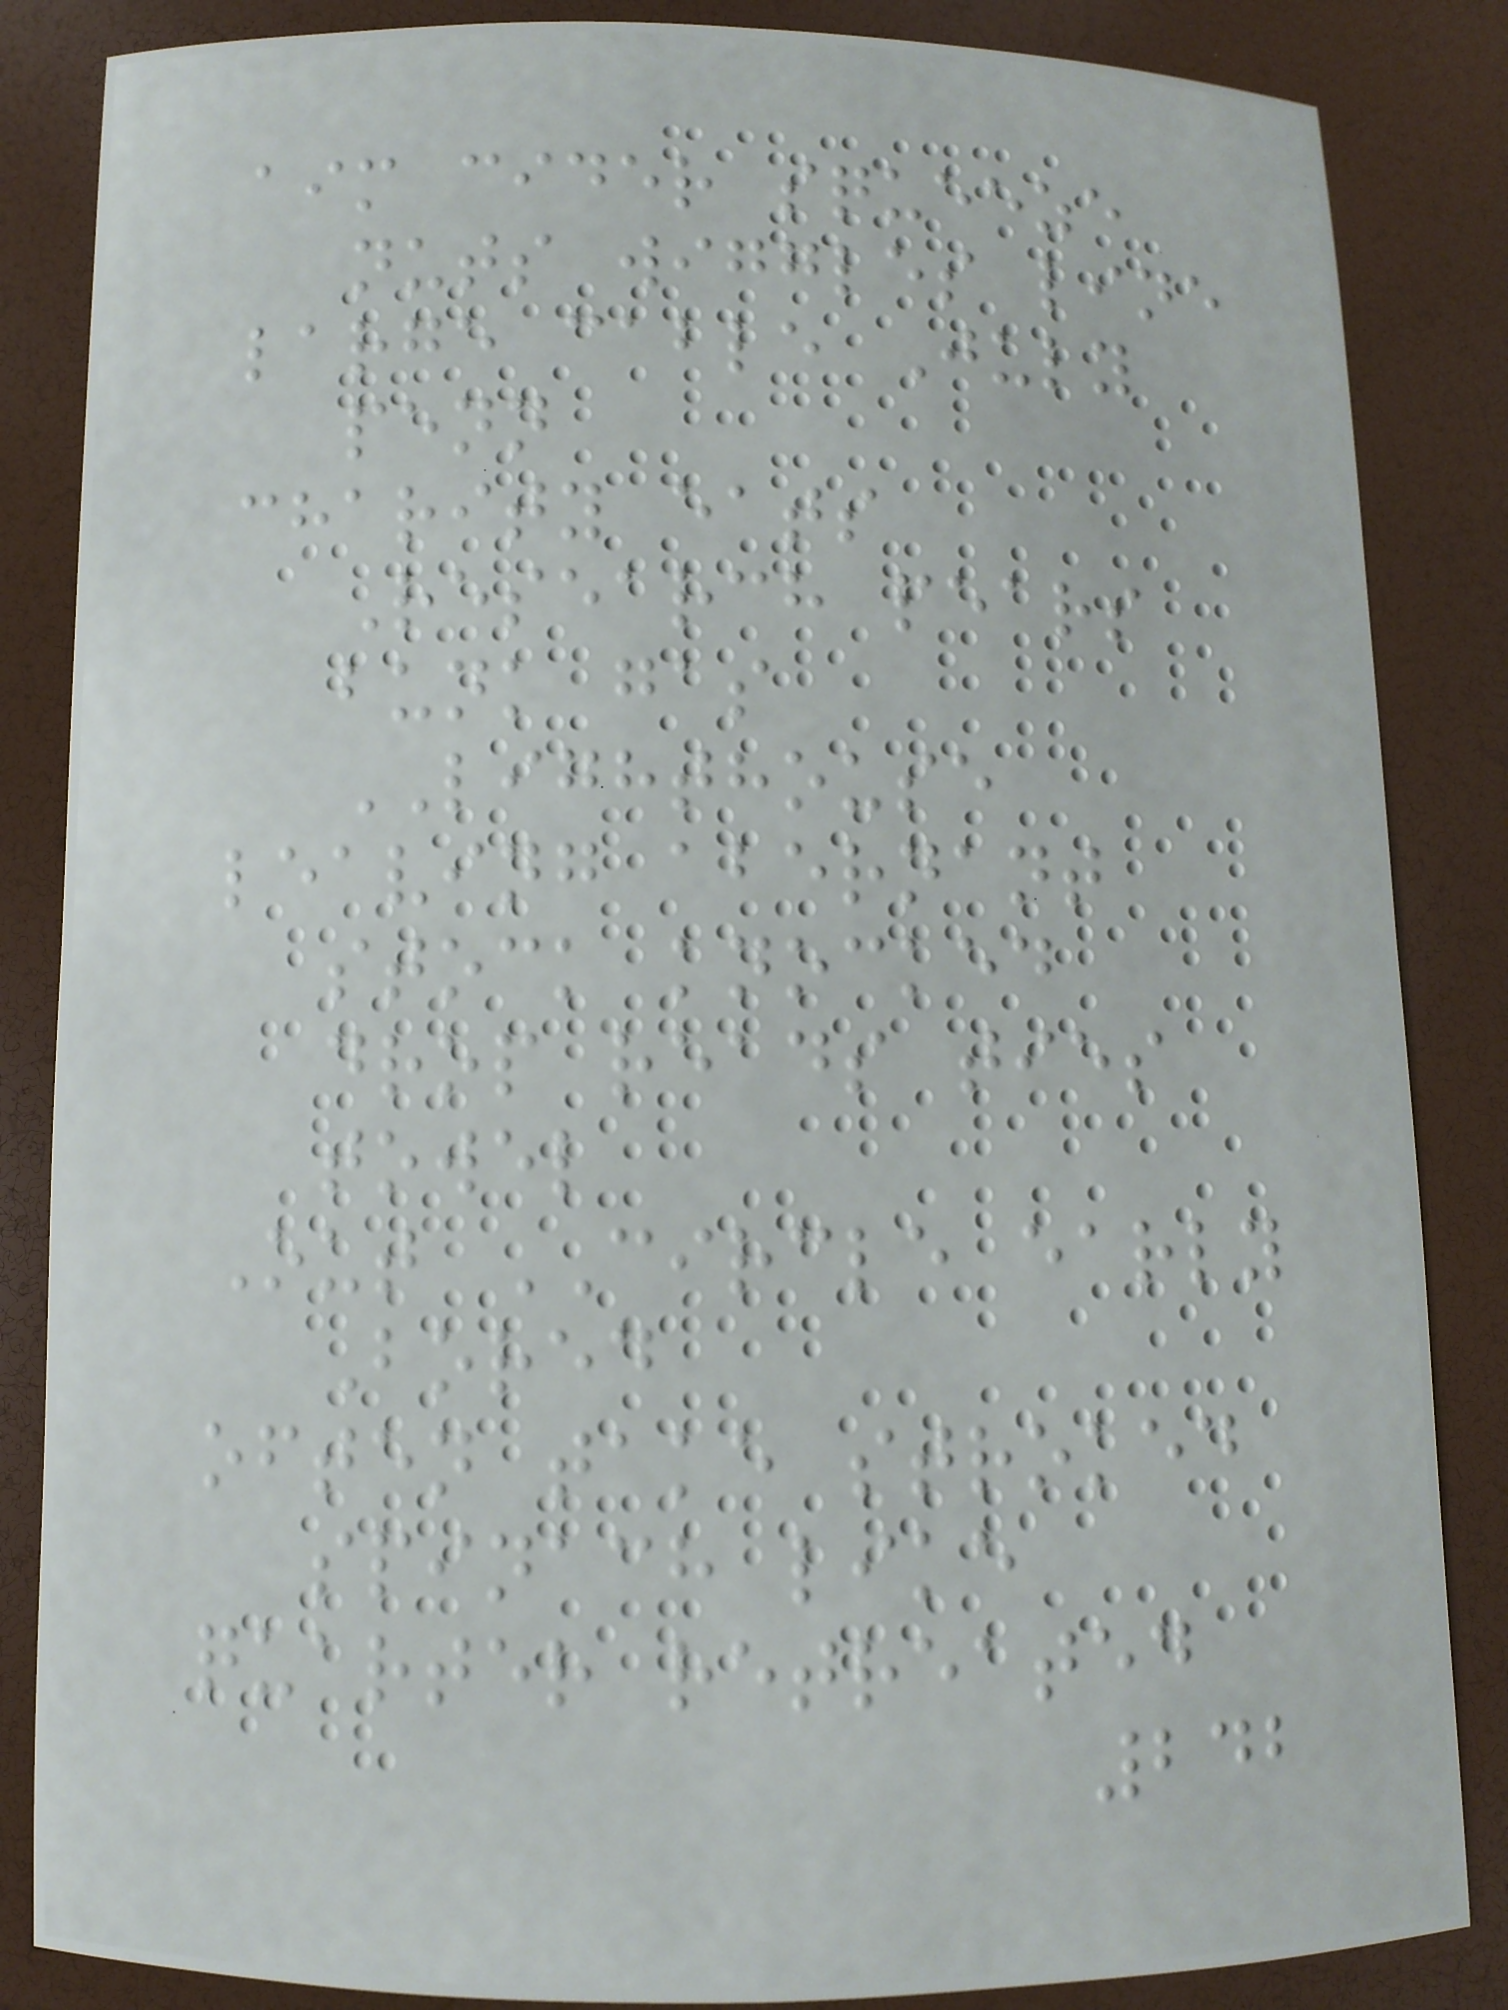aim cider squeeze
nuts wiggles line
large cable July
penn
charity eats
Research pears
bunk gas
LIGHTHOUSE
leaving abernant
stock knocked
drop reads ties
towel
Out CIRCLE early
Bored
often take stroked
spinach like
quarter retreated
242
